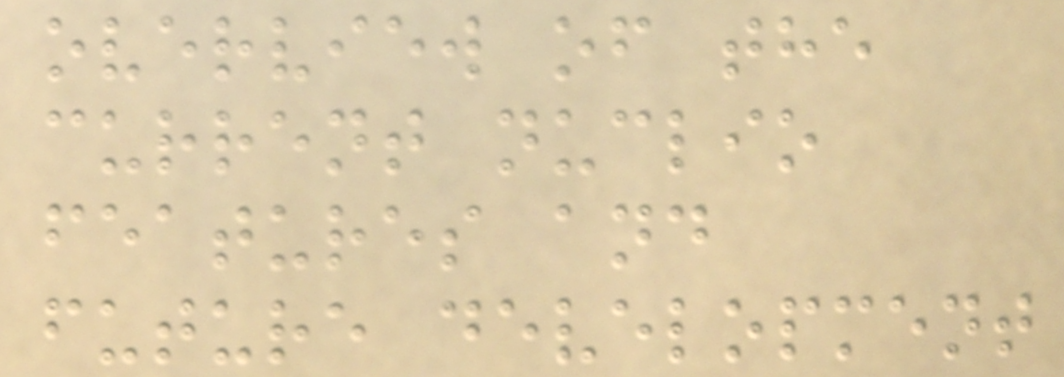overview of the
current nuclio
features and
future development
